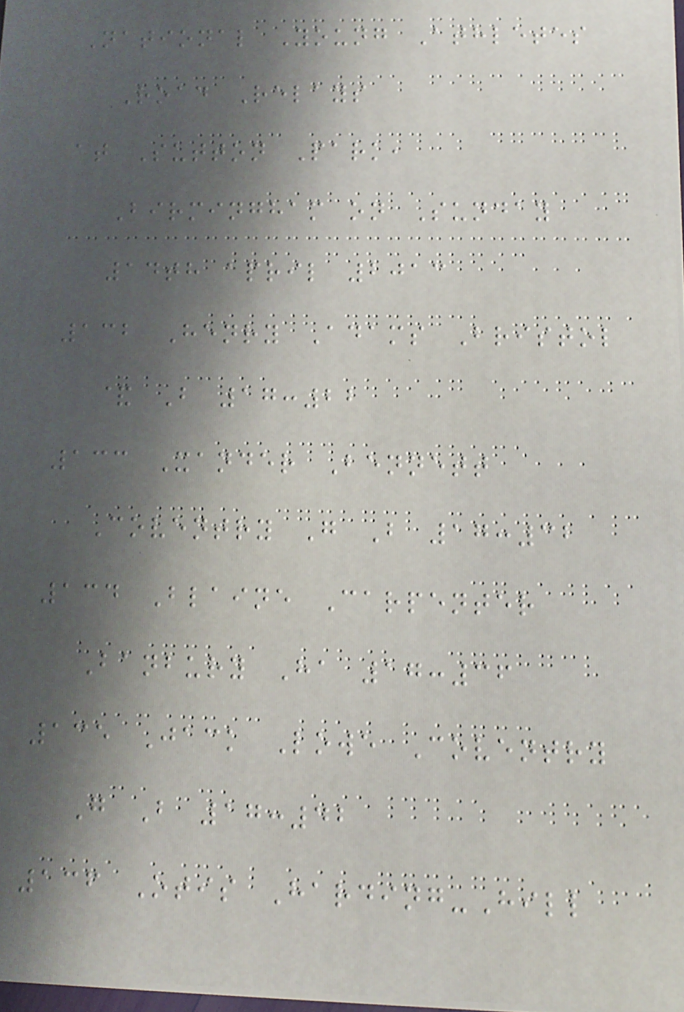National Young Athletes
Road Relays
at Sutton Park,
Birmingham on Sunday
14th april 2013
132 Henry Adams Bristol
& B 17:22
133 Xander Bennett
Coventry G B 17:32
134 Blaine Carpenter
Banbury Ha 17:36
135 Jack Lowe Coventry
G B 17:42
136 Otis Harding-Hill
